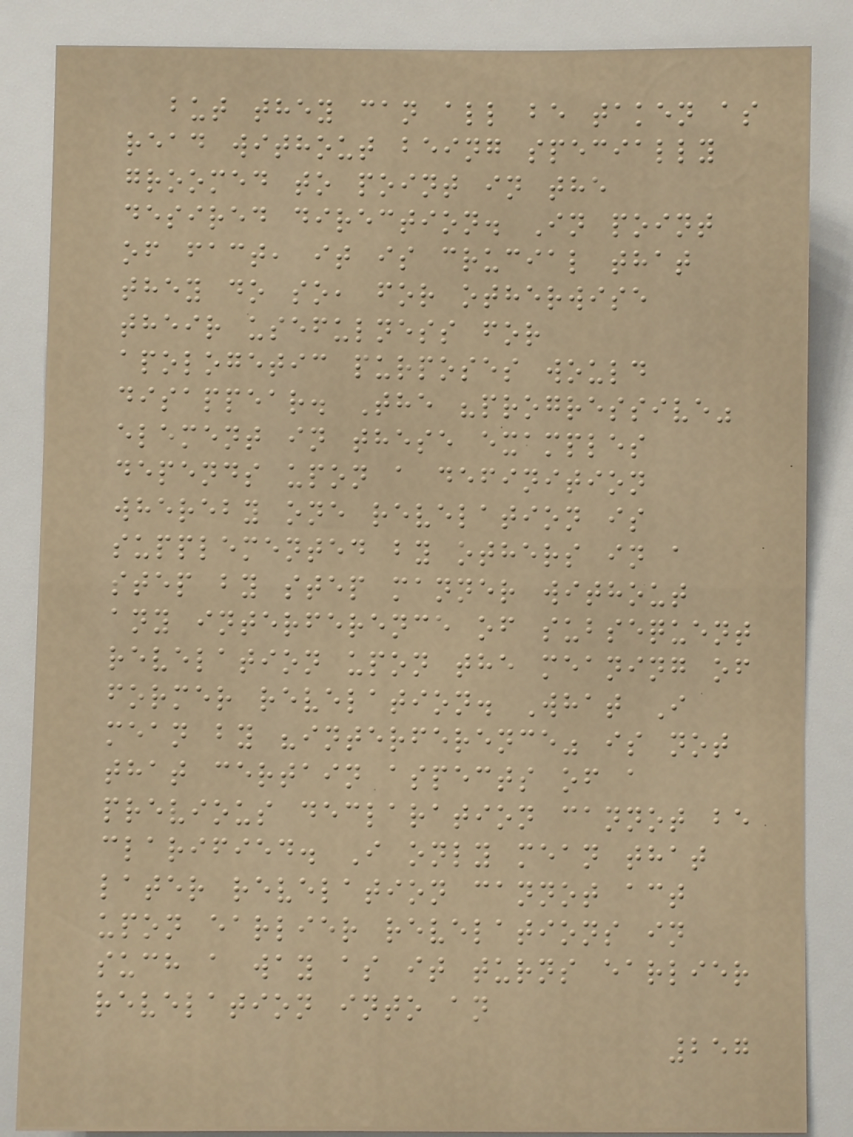but they can all be taken as
read without being specially
groomed to point in the
desired direction. In point
of fact, it is crucial that
they do so, for otherwise
their usefulness for
apologetic purposes would
disappear. The "progressive"
element in these examples
depends upon a definition
whereby one revelation is
supplemented by others in a
step by step manner without
any interference of subsequent
revelation upon the meaning of
former revelation. What I
mean by "interference" is not
that certain aspects of a
previous declaration cannot be
clarified. I only mean that
later revelation cannot act
upon earlier revelations in
such a way as it turns earlier
revelation into an
257
